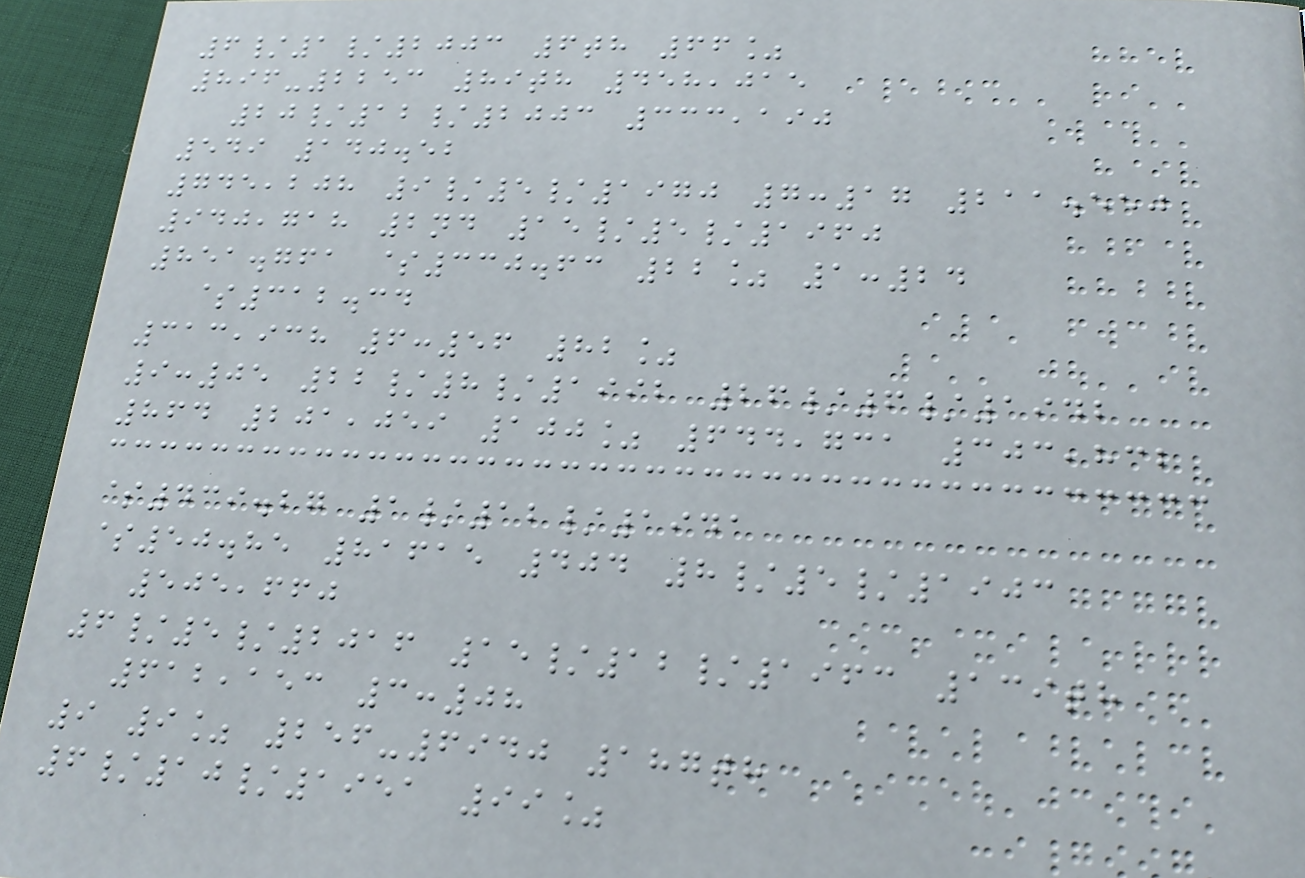6/1/2003 6th 66%
896-2253 89th 458,015
20/12/2003 333,190
549 140.52
745,208 9/5/1970 7:17 211.550
940,718 2nd 15/5/1960
851.761 $330.63 22% 1:24
$312.34
313,938 6:56 82%
9:05 22/8/1992 26/6/1942
864 201,059 100% 644,731 303,832
$439.27 1/12/1941
$50.85 81615 404 8/5/1903
505,660
6/5/2016 15/12/1963 139th
612,153 3:08
9 9% 256-6940 187th
6/10/1951 99%
